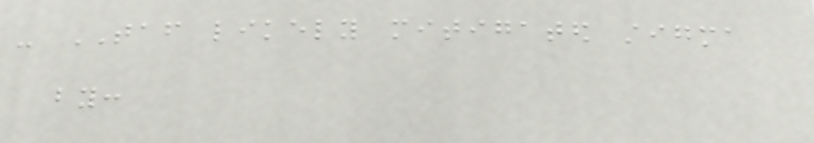- TAF likely mitigated stigma
by:
